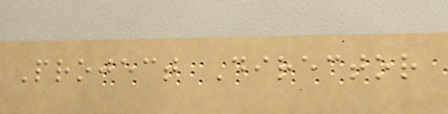Project Director
